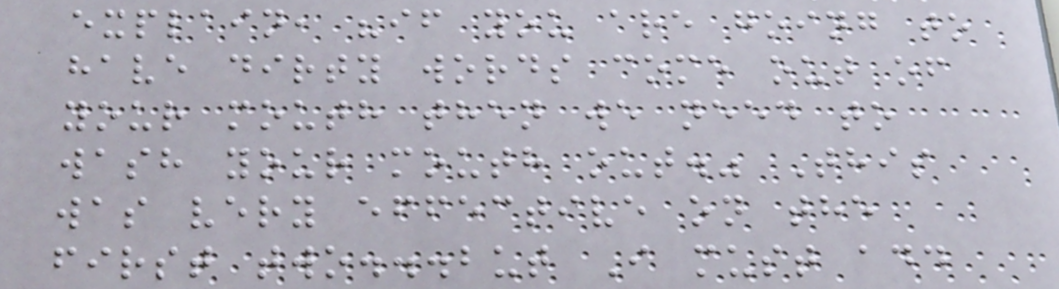explain, "if you are going to
have dirty words come out of
your mouth then we need to
wash your mouth out." This
was very effective on the
first two...but I must add
